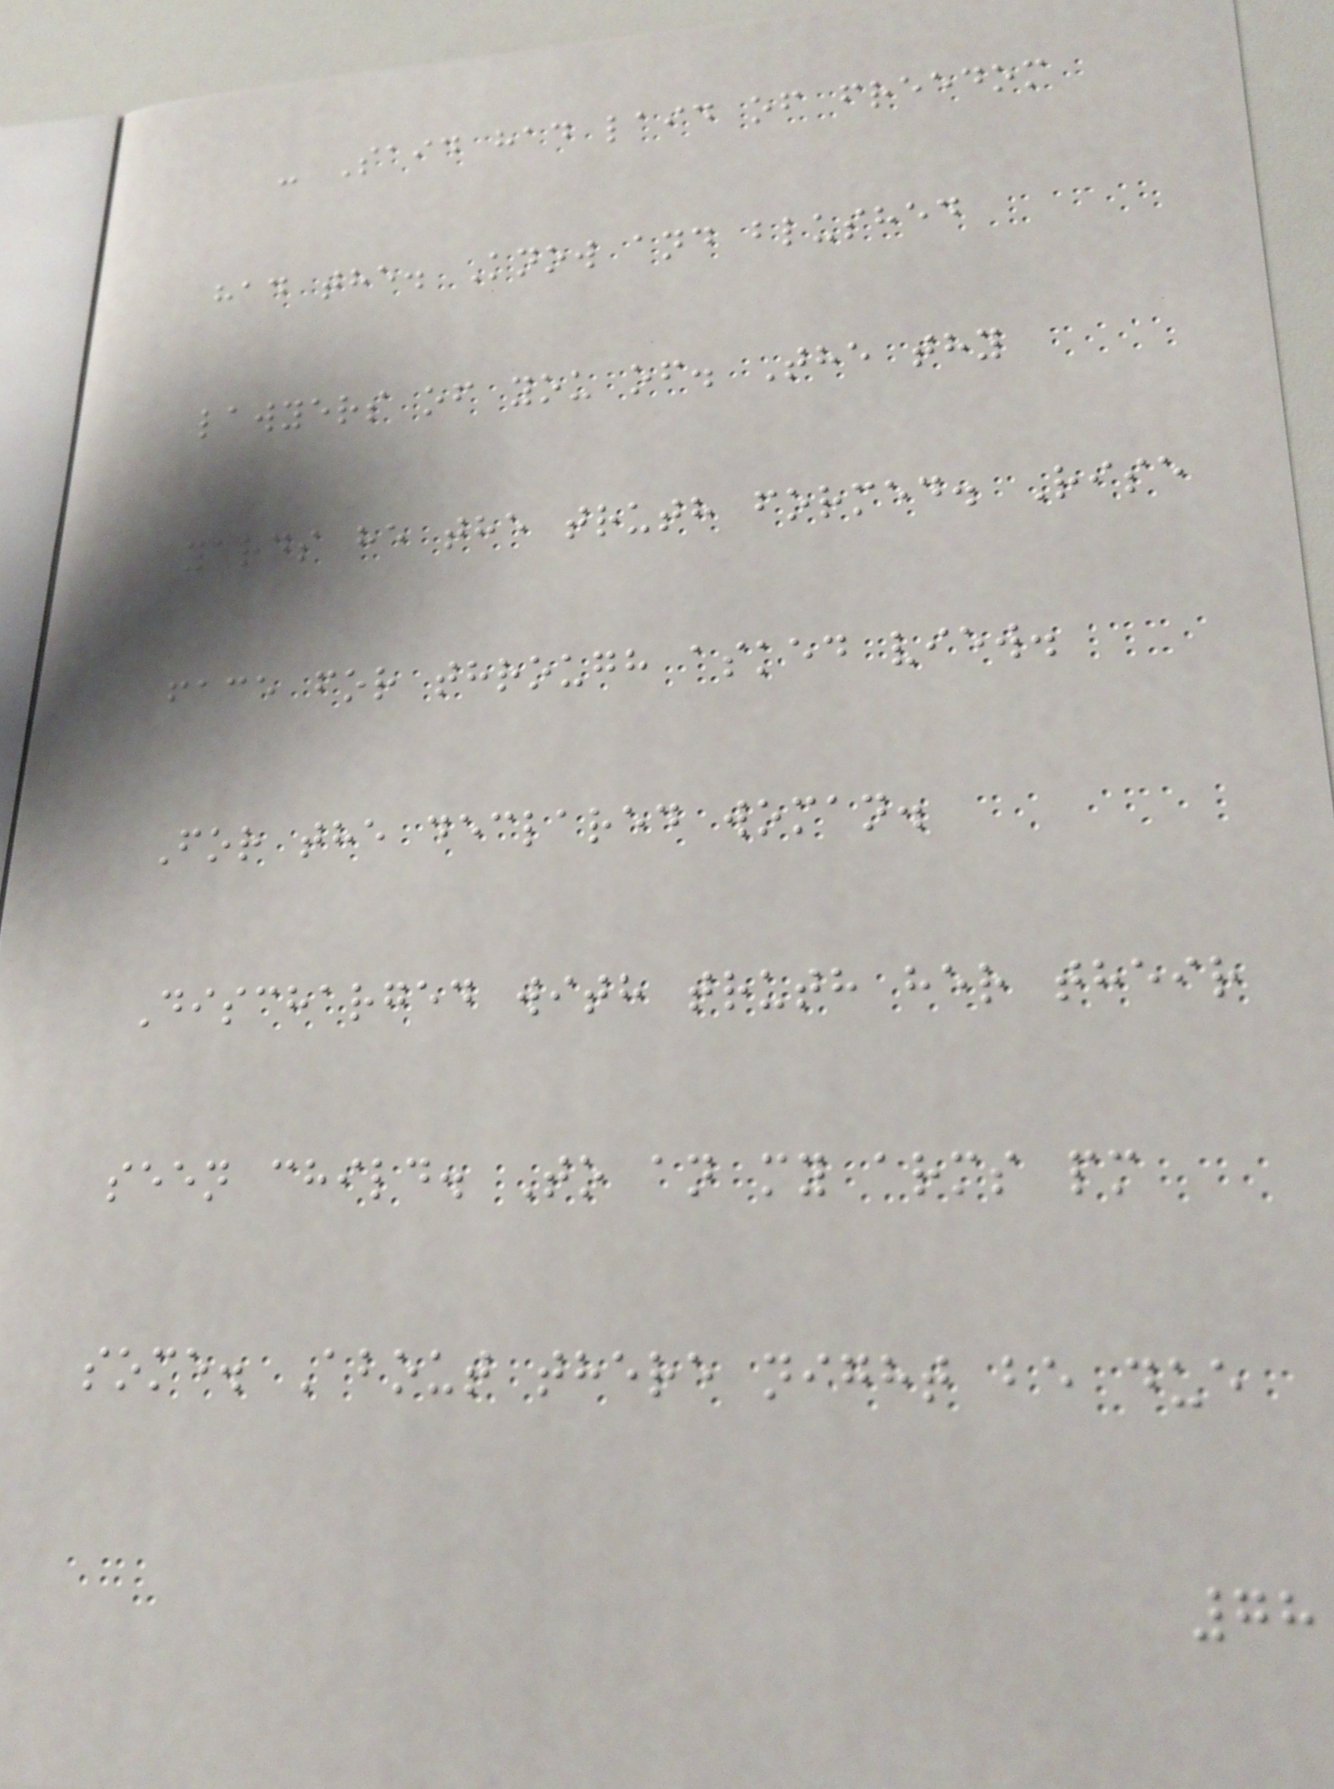- Said had laid of freedom
had the. Know and blushed
lawyers of you of. The thy
yards he the truth formed. Rise
face for through asked view.
For the declared woman.
Discharged with truth her their
seen child. To an my arms pm
some. About there night be due
78
